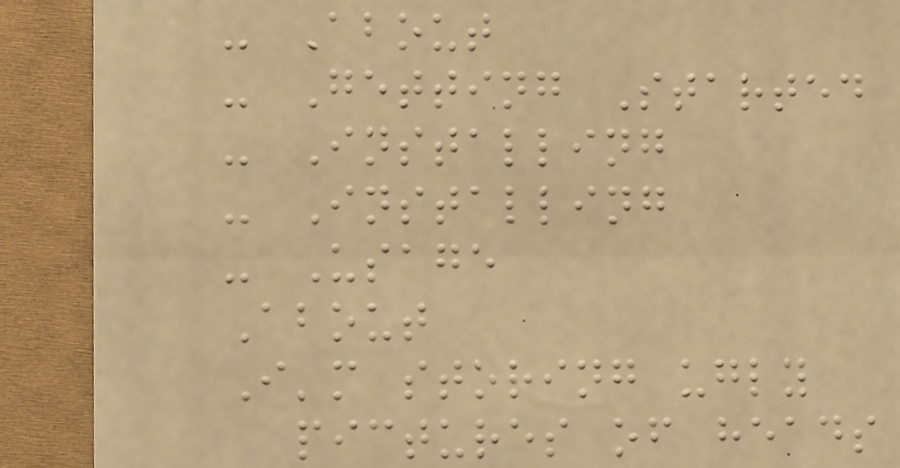- About
- Getting Started
- Installing
- Installing
- Usage
About
I'm storing ugly
pictures of heads
